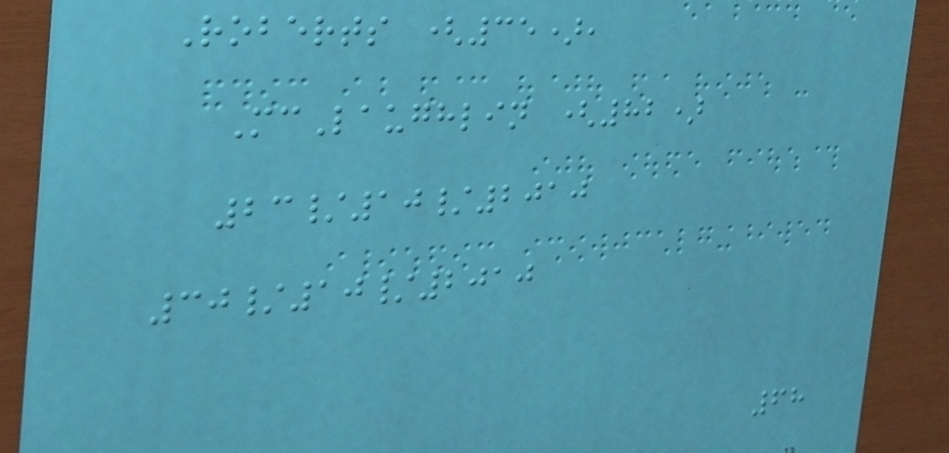Roberts (35),
McLaughlin (82)
23/10/2010
30/10/2010
68
